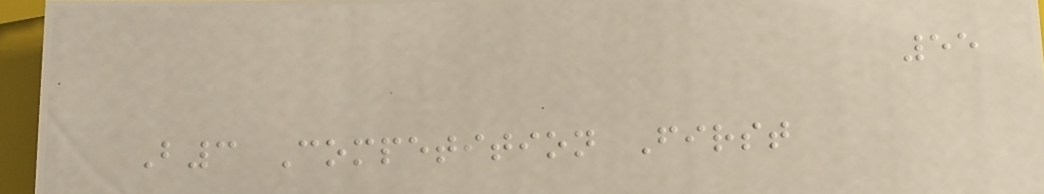55
B3 Competition First
